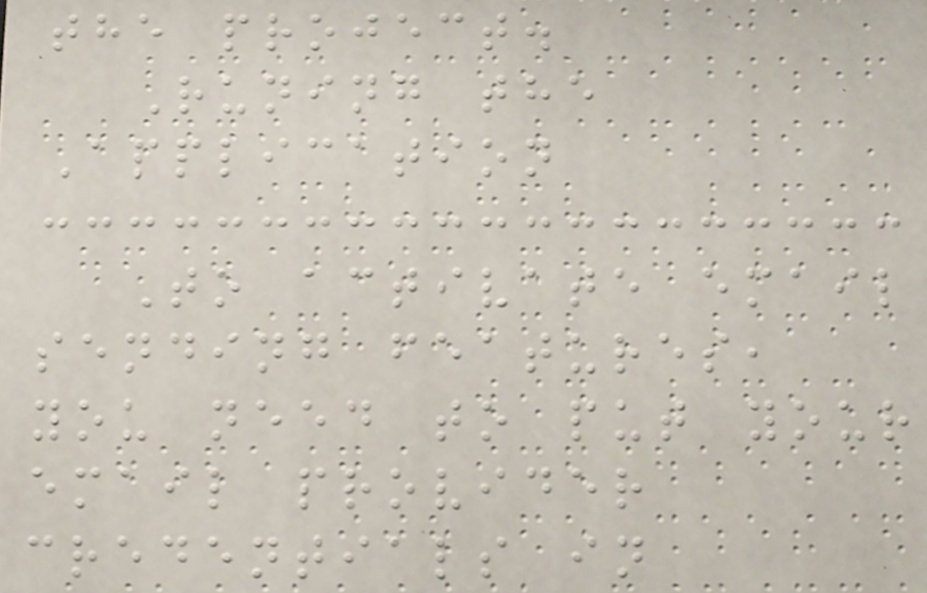the project.
Runing the
Application
To activate email
sending features,
you need to put your
email provider
credentials in
